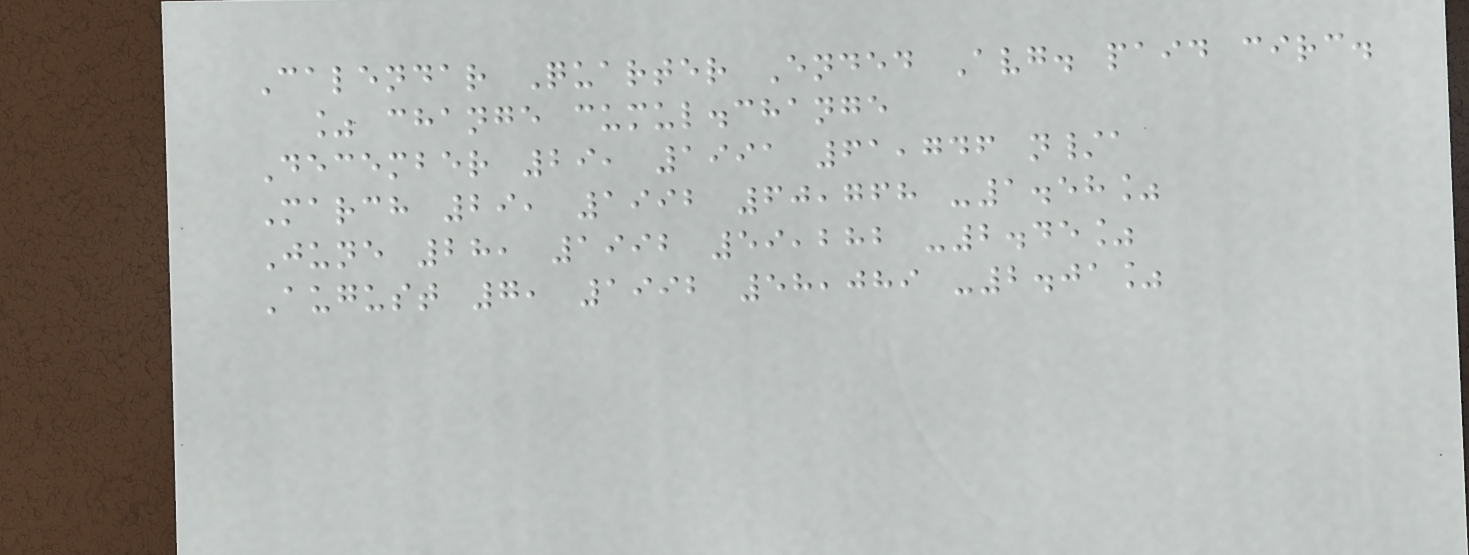Calendar Quarter Ended Avg. paid circ.
% change cumul.change
December 29, 1991 61,746 n/a
March 29, 1992 60,768 -1.58%
June 28, 1992 59,282 -2.45%
August 7, 1992 58,089 -2.01%
